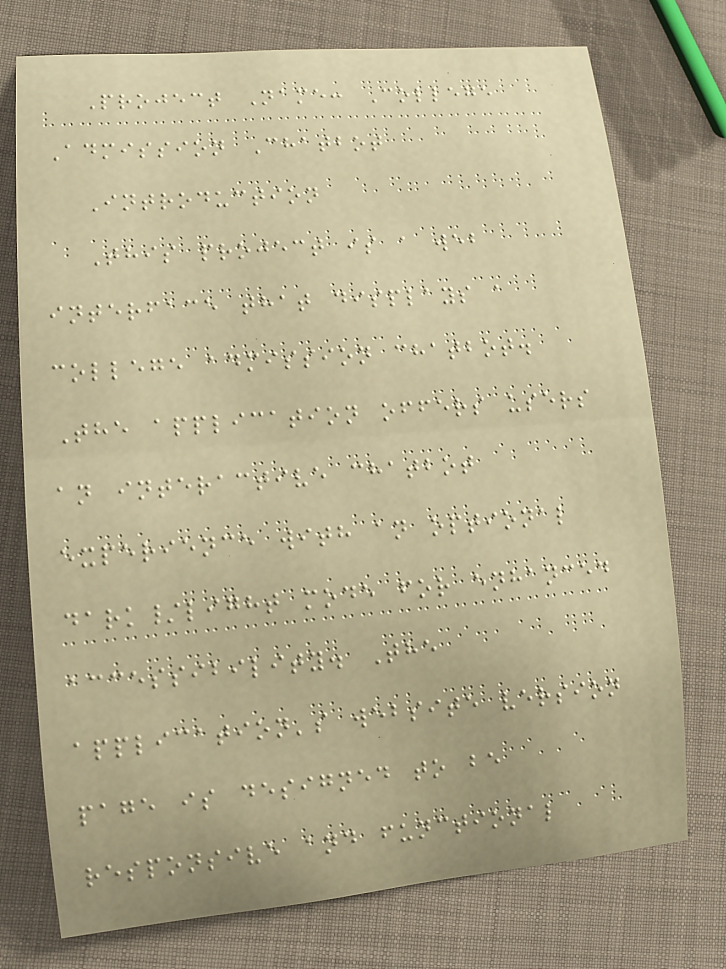Project Name: College
Admission Chatbot
Introduction
This project is a web
interface that displays a
college admission chatbot.
The application offers users
an interactive chatbot
experience with an optional
dark/light mode for enhanced
accessibility. The
application's website version
page is designed to be
responsive and functional
